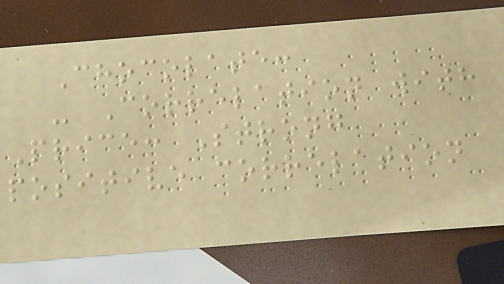Chocolate:
- Correlation with
Price: Strong
positive correlation
